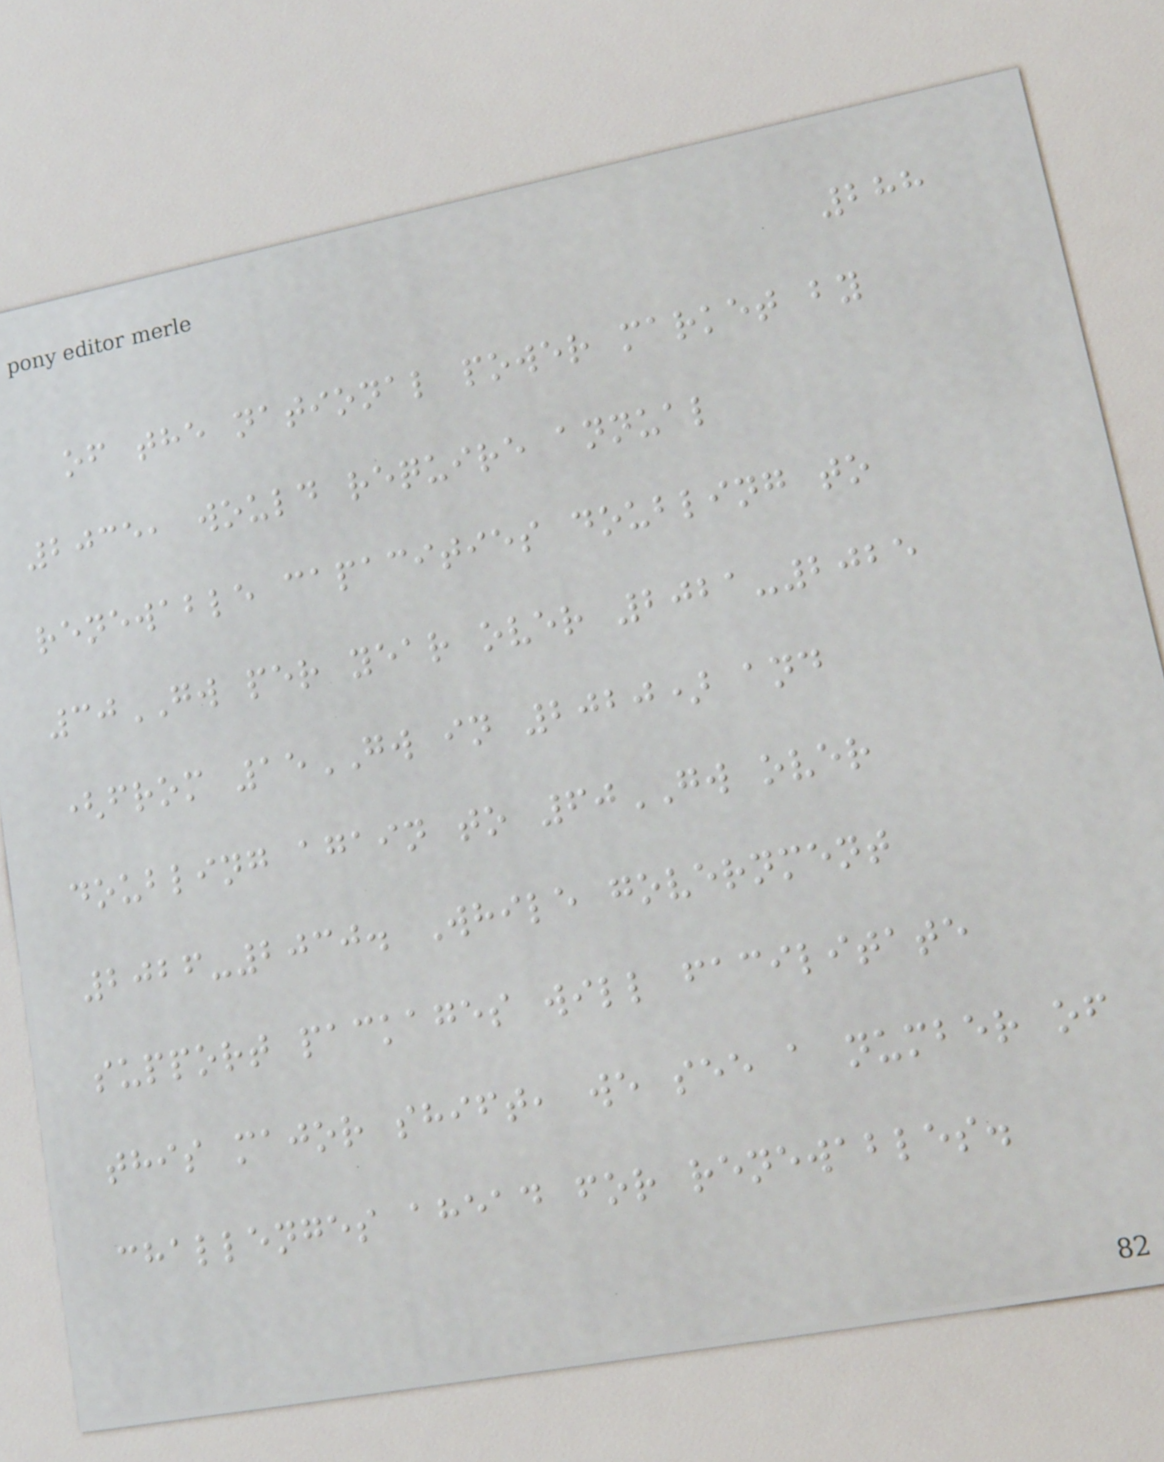288
of the national power market by
2035, would require annual
renewable capacities doubling to
30GW per year over 2021-2025
(from 15GW in 2020) and
doubling again to 60GW over
2026-2030. While government
support packages will facilitate
this major shift, we see a number of
challenges ahead for renewables.
